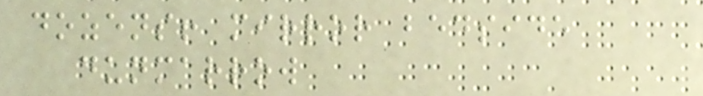dozens! mirror bedside
dunmarrow
